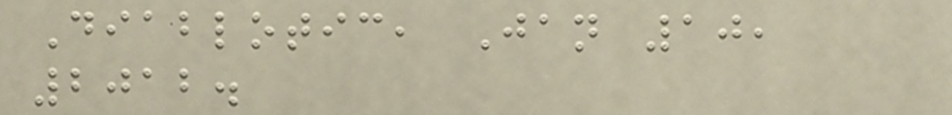Diablotic, Jan 10,
2012.
